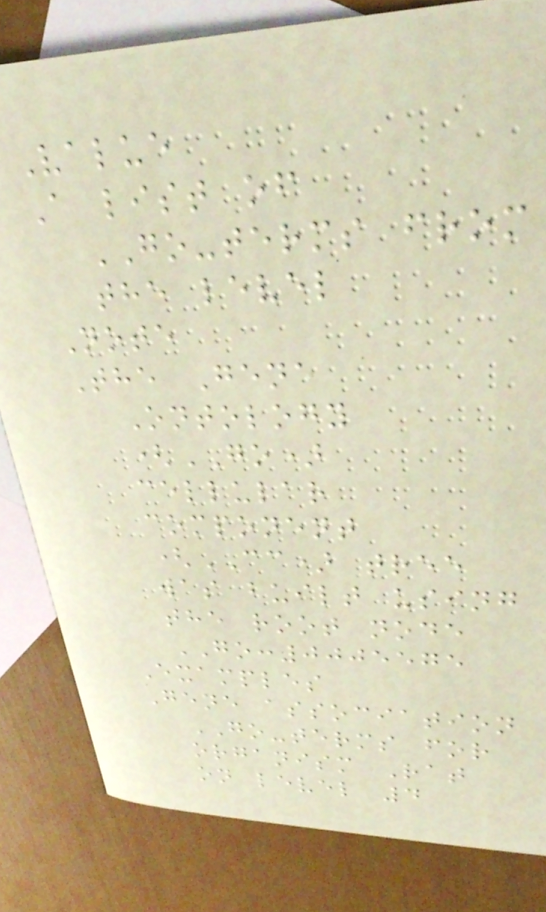Value
A list of
GO-terms from
the level
Note
The Gene
Ontology
(GO)
cellular
component
(CC) tree
was built using
the root node
GO:0005575
Examples
Gene association
GO-terms for
organism Rat
on level 4
